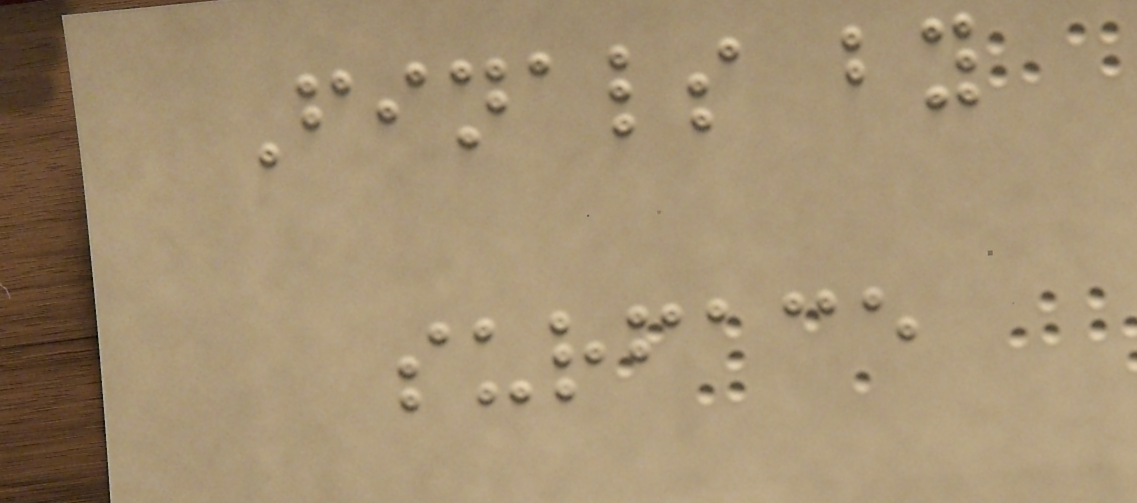Finals by
surface
